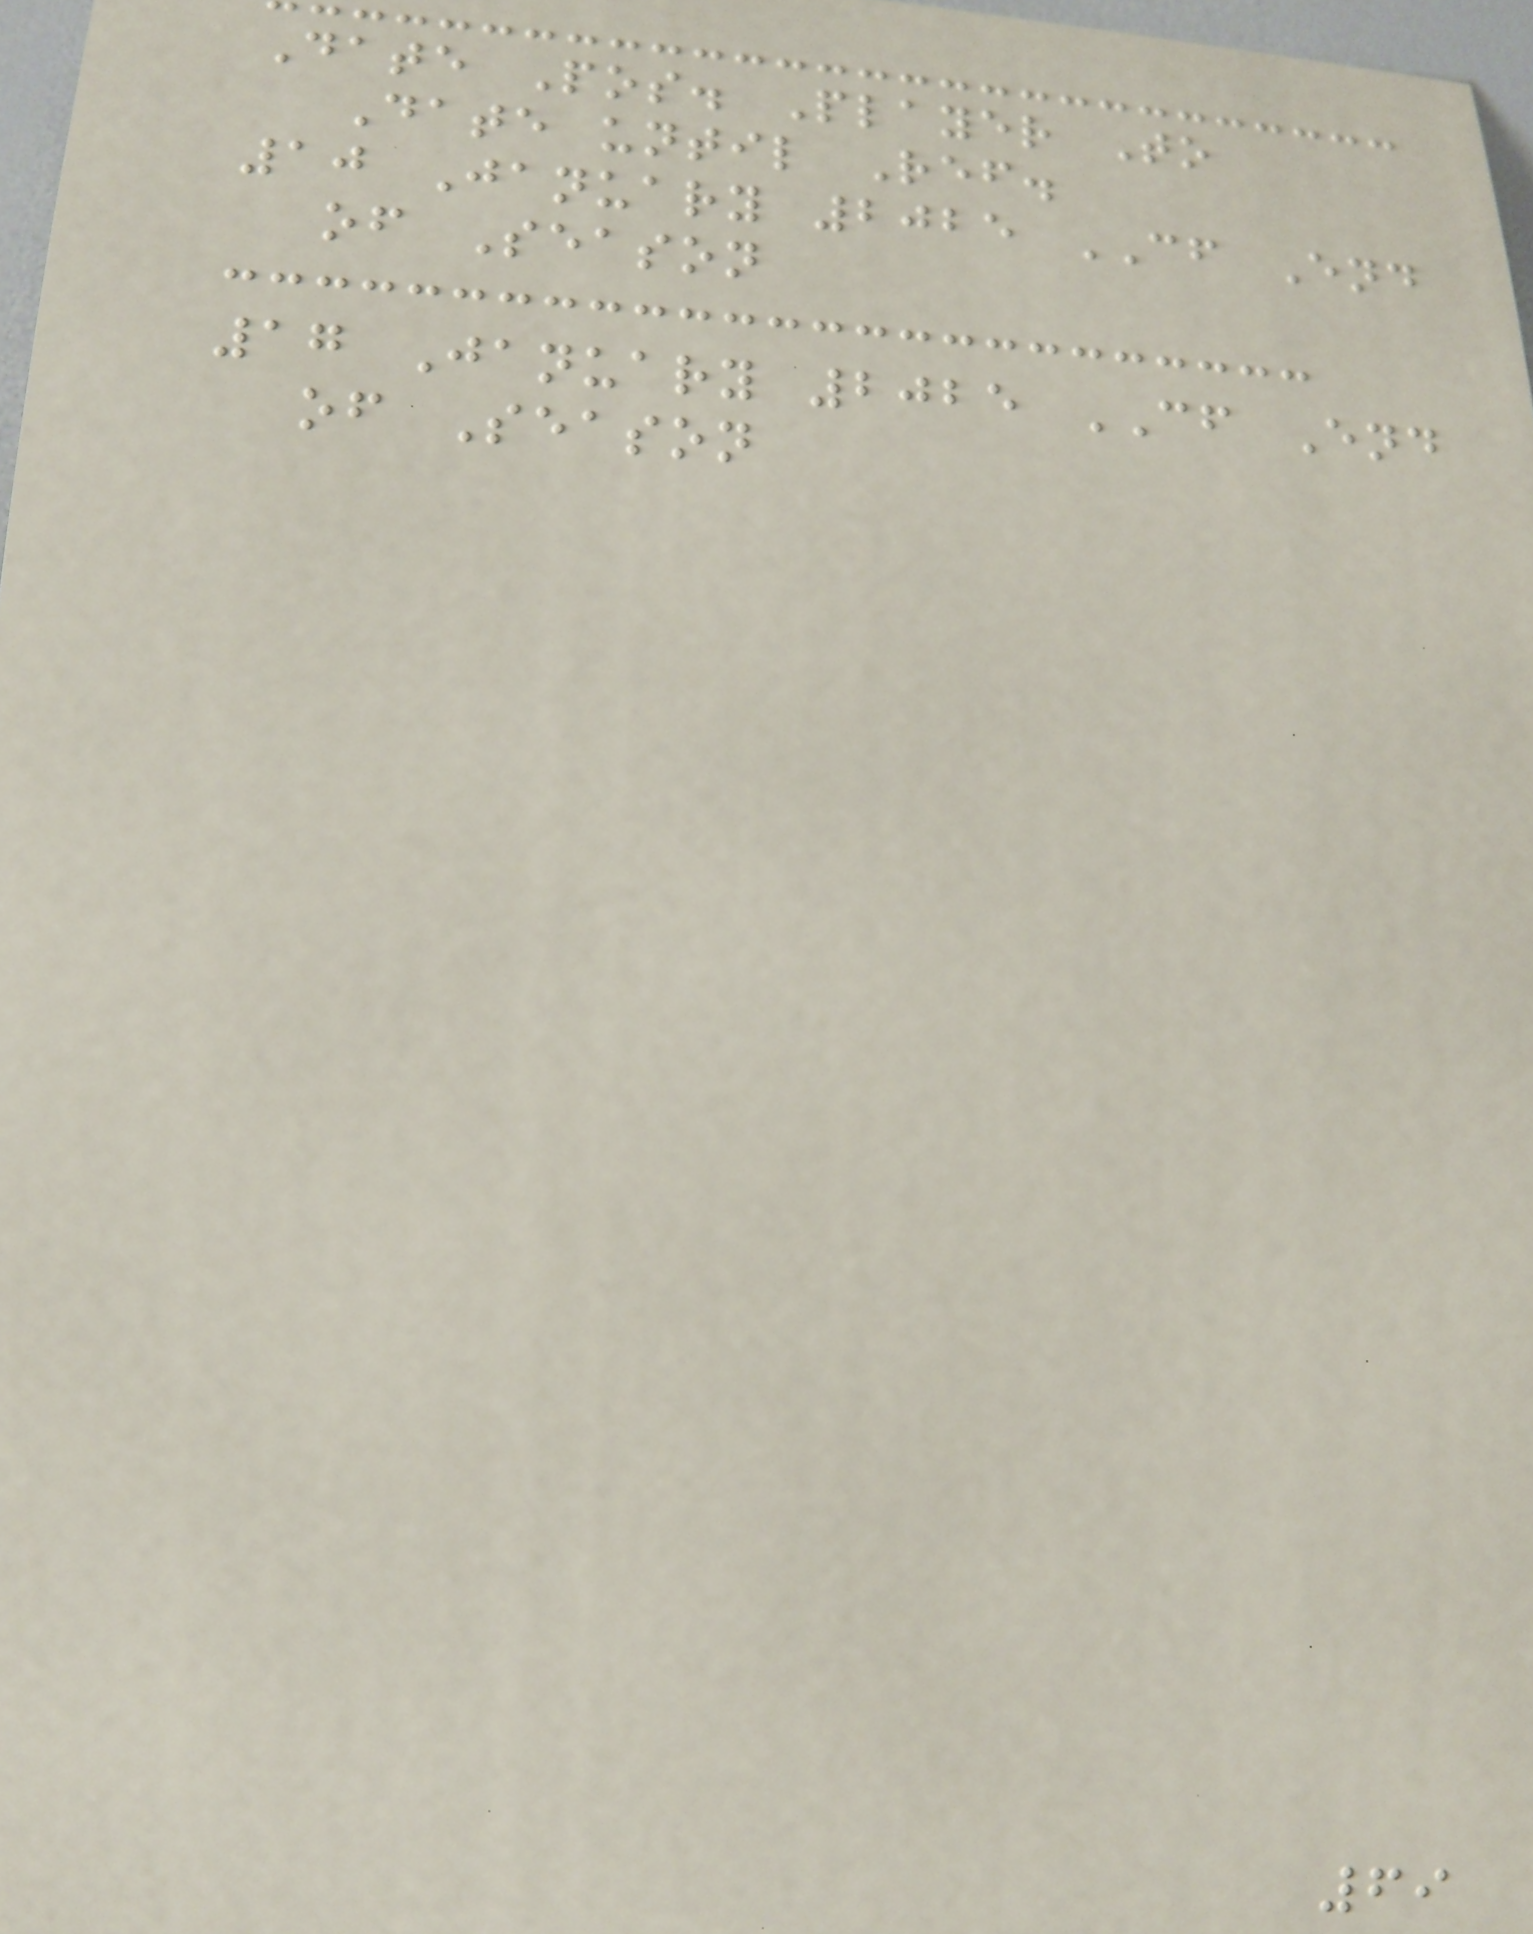Date Pos. Player To
Date until Ref.
10 January 2025 CF End
of Season
17 January 2025 CF End
of Season
69
